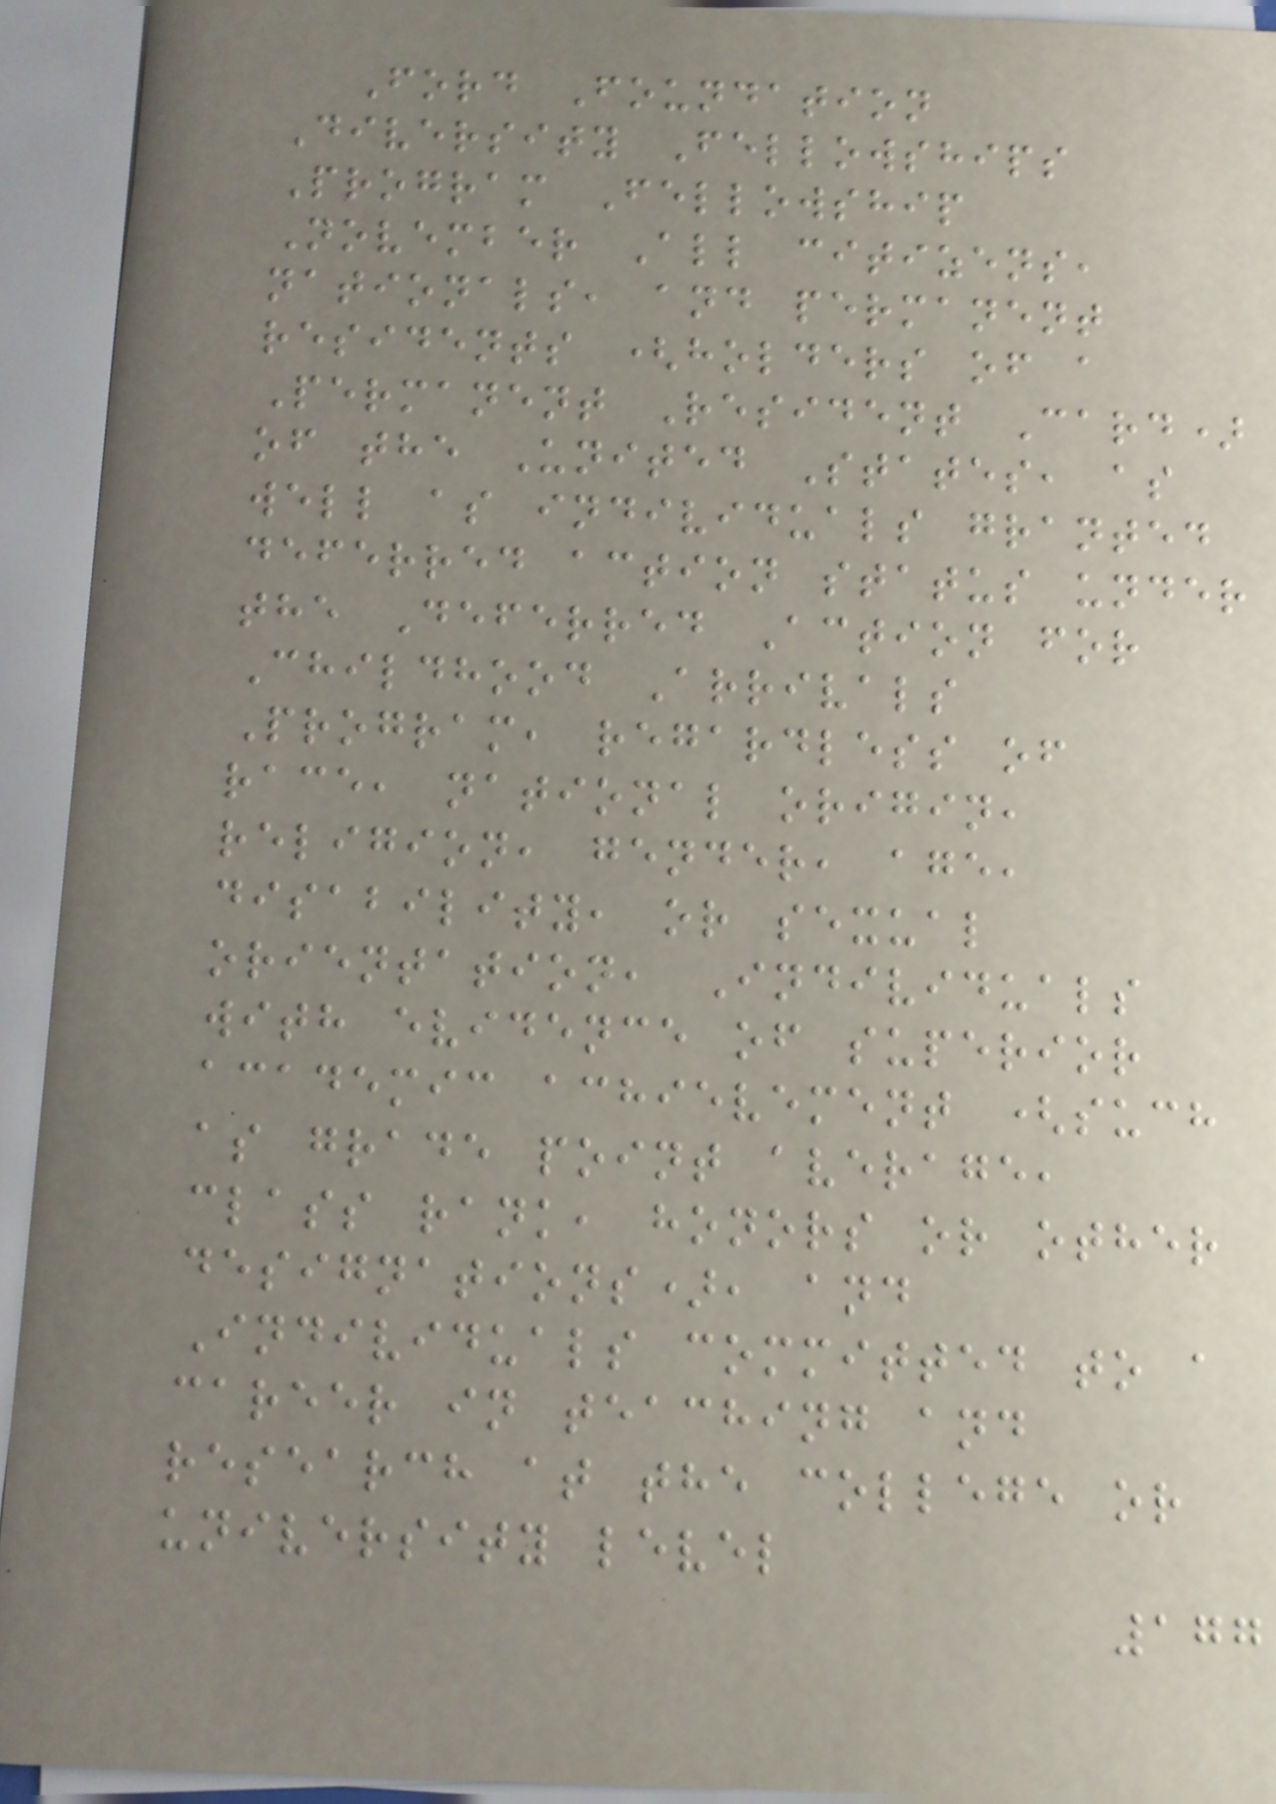Ford Foundation
Diversity Fellowships
Program Fellowship
November All citizens,
nationals, and permanent
residents (holders of a
Permanent Resident Card)
of the United States, as
well as individuals granted
deferred action status under
the Deferred Action for
Childhood Arrivals
Program, regardless of
race, national origin,
religion, gender, age,
disability, or sexual
orientation, Individuals
with evidence of superior
academic achievement (such
as grade point average,
class rank, honors or other
designations), and
Individuals committed to a
career in teaching and
research at the college or
university level
177
